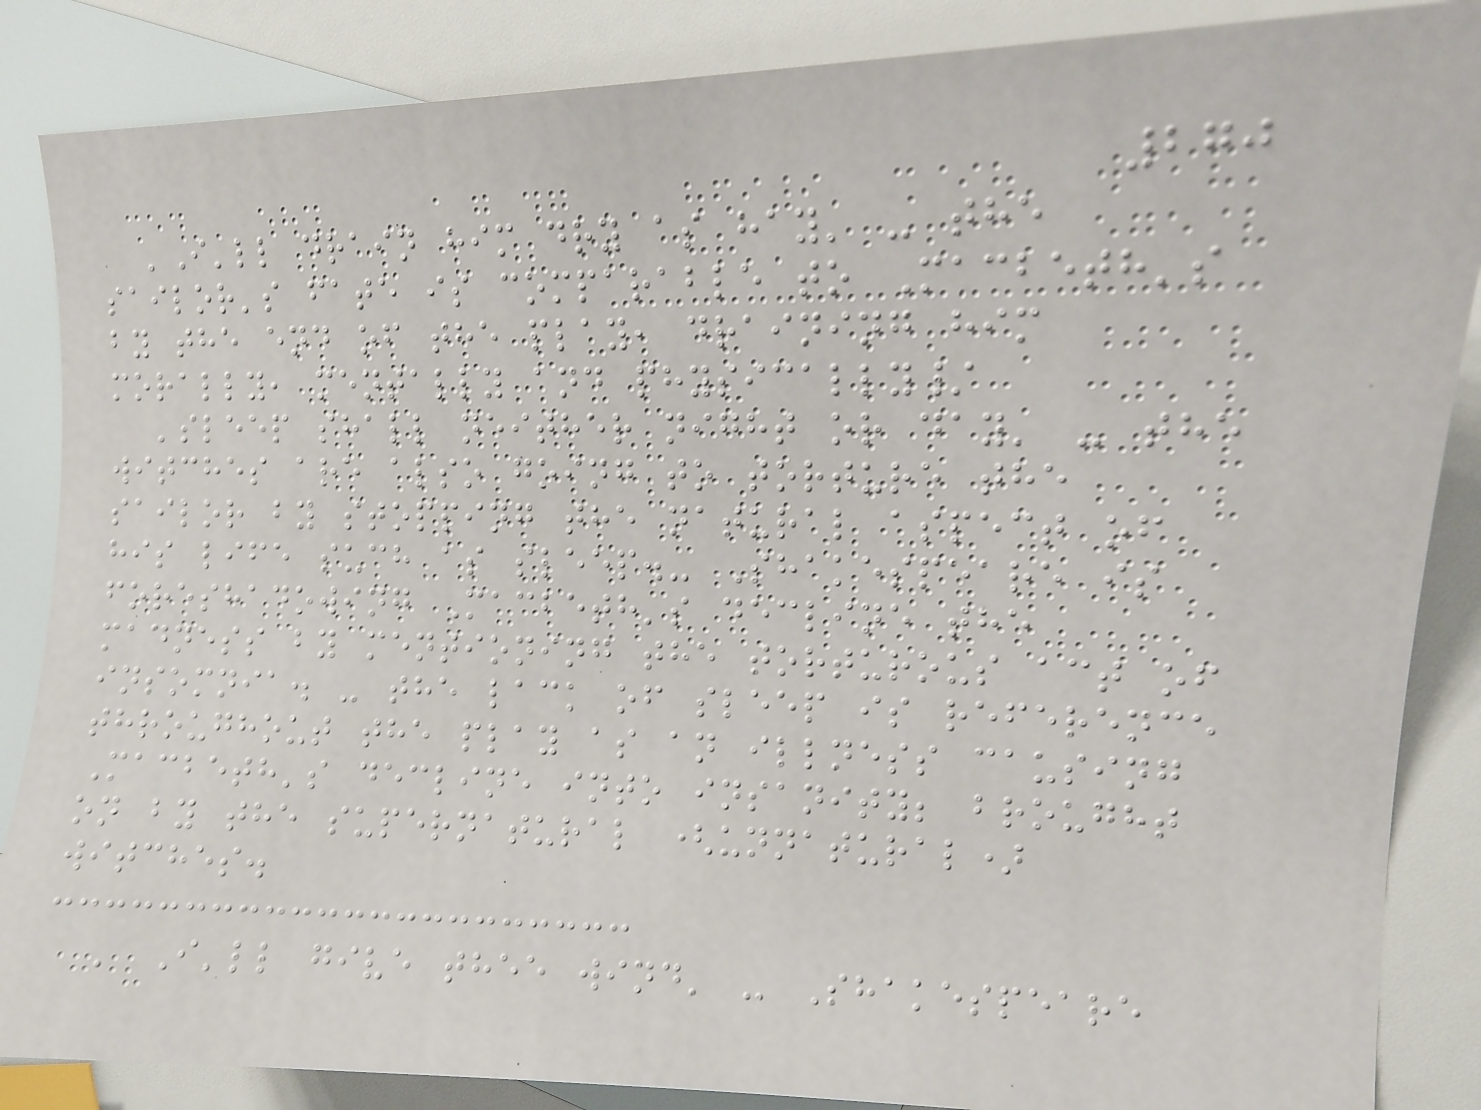270
'I'll drain him dry as hay' - the
sailor's fate is comparable to Macbeth's
by the end of the play, draining him
morally, mentally and physically/
'sleep shall neither night or day' - the
witches are also going to torture the
sailor by stopping the natural aspect of
his life such as sleep.- Shakespeare is
foreshadowing Macbeth's decline the
madness by mentioning the torturous act of
insomnia. - the lack of sleep is reference
throughout the play as an illness causing
Macbeth's decline into insanity; brought
on by the supernatural (unnatural)
witches.
' I'll give thee wind' - Shakespeare
